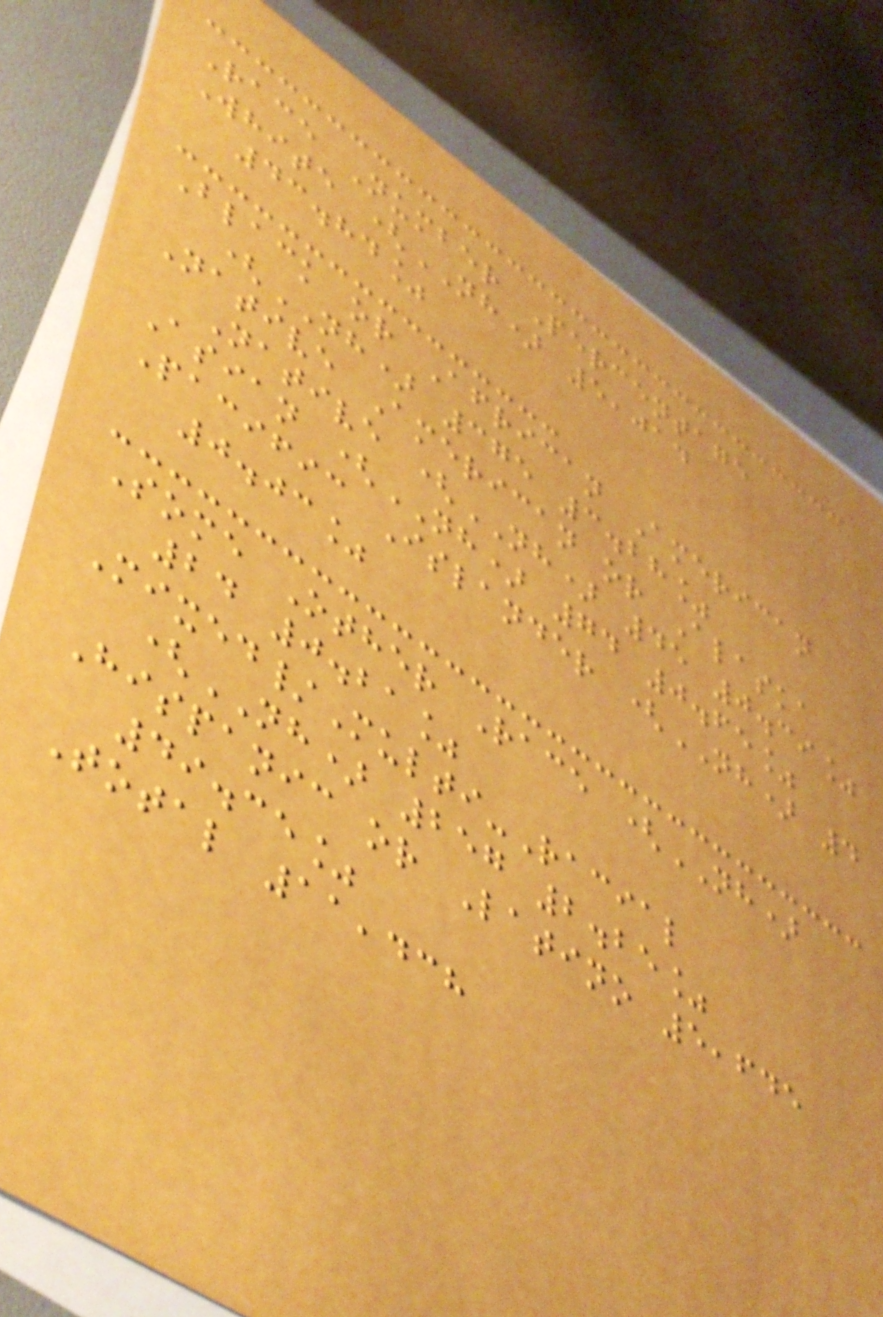Race Number Percentage
White (NH) 5,014
43.84%
Black or African American
(NH) 375 3.28%
Native American or Alaska
Native (NH) 45 0.39%
Asian (NH) 74 0.65%
Pacific Islander (NH) 4
0.03%
Some Other Race (NH)
24 0.21%
Mixed/Multi-Racial
(NH) 257 2.25%
Hispanic or Latino 5,645
49.35%
Total 11,438
